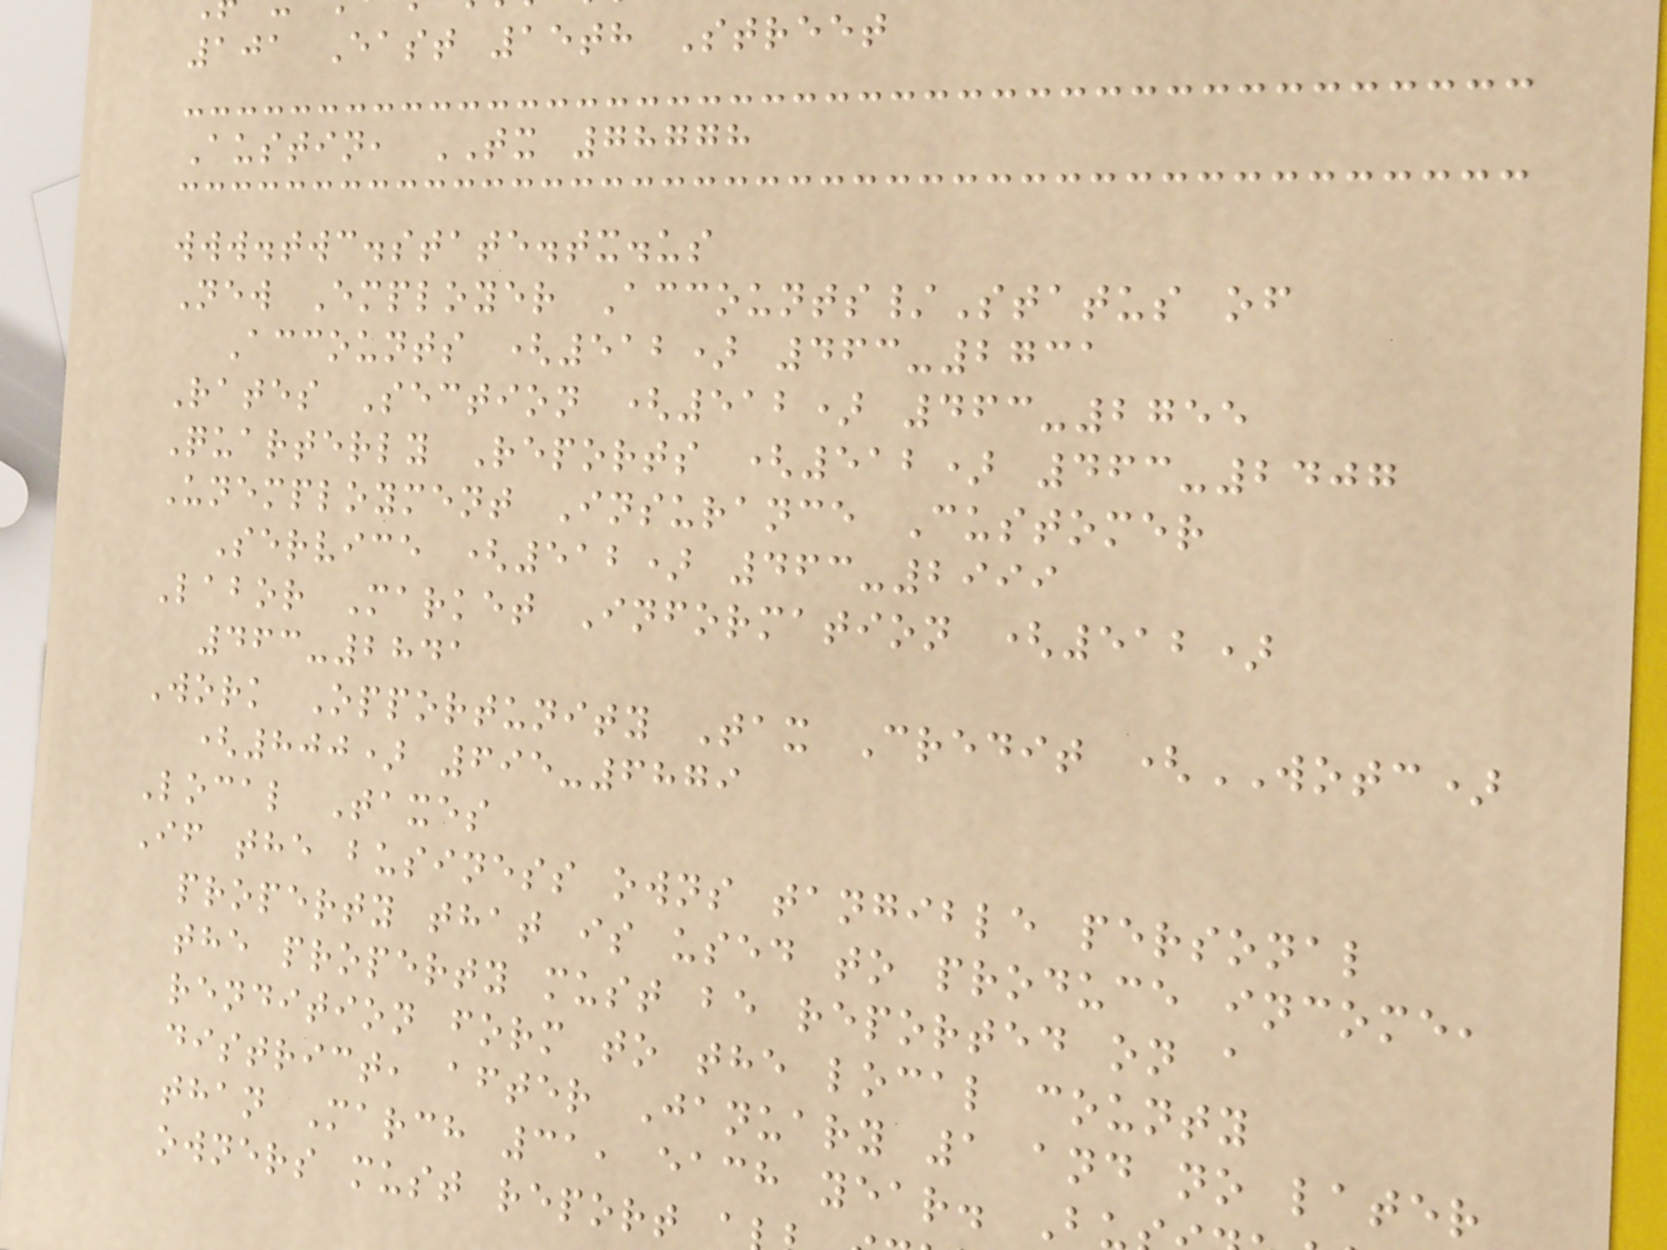101 East 15th Street
Austin, TX 78778
www.twc.state.tx.us
New Employer Accounts/Status of
Accounts (512) 463-2731
Rates Section (512) 463-2755
Quarterly Reports (512) 463-2407
Unemployment Insurance Customer
Service (512) 463-2999
Labor Market Information (512)
463-2841
Work Opportunity Tax Credit (WOTC)
(800) 695-6879
Local Taxes
If the business owns tangible personal
property that is used to produce income,
the property must be reported on a
rendition form to the local county
district, after January 1 and no later
than March 31, each year. B
owners must report a
